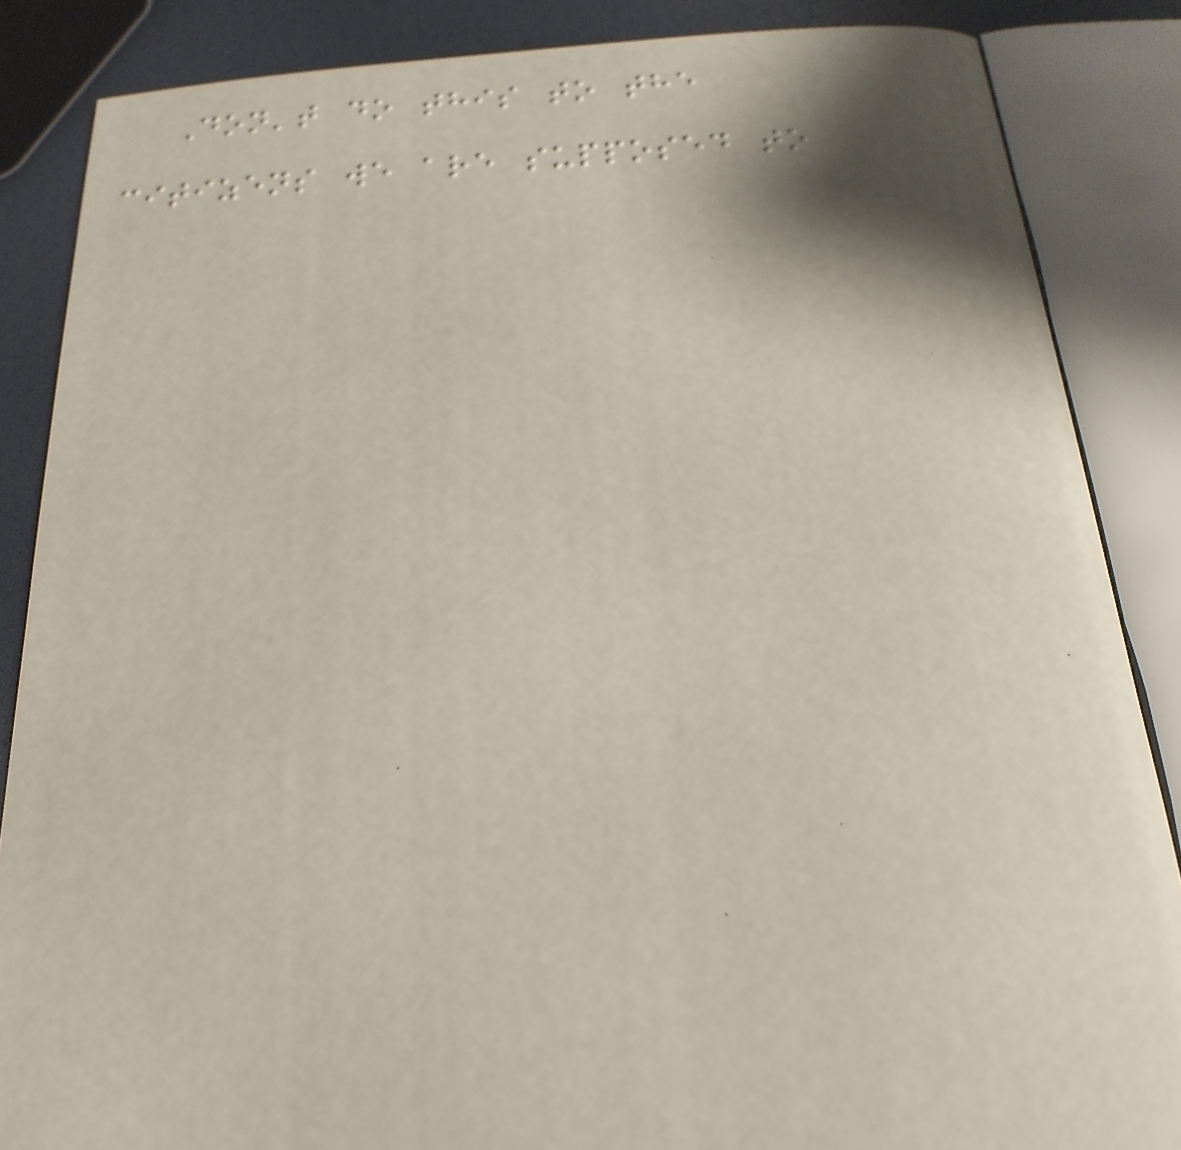Don't do this to the
citizens we are supposed to
